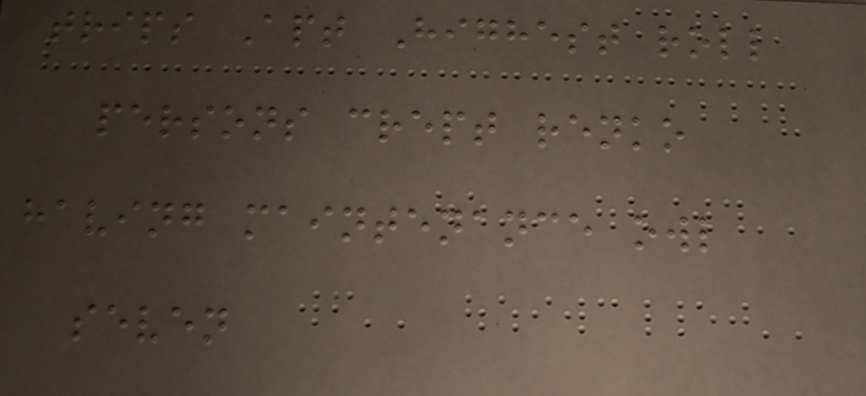trips Apt Highest roll
persons crept renko
having maintenance owl
seven
